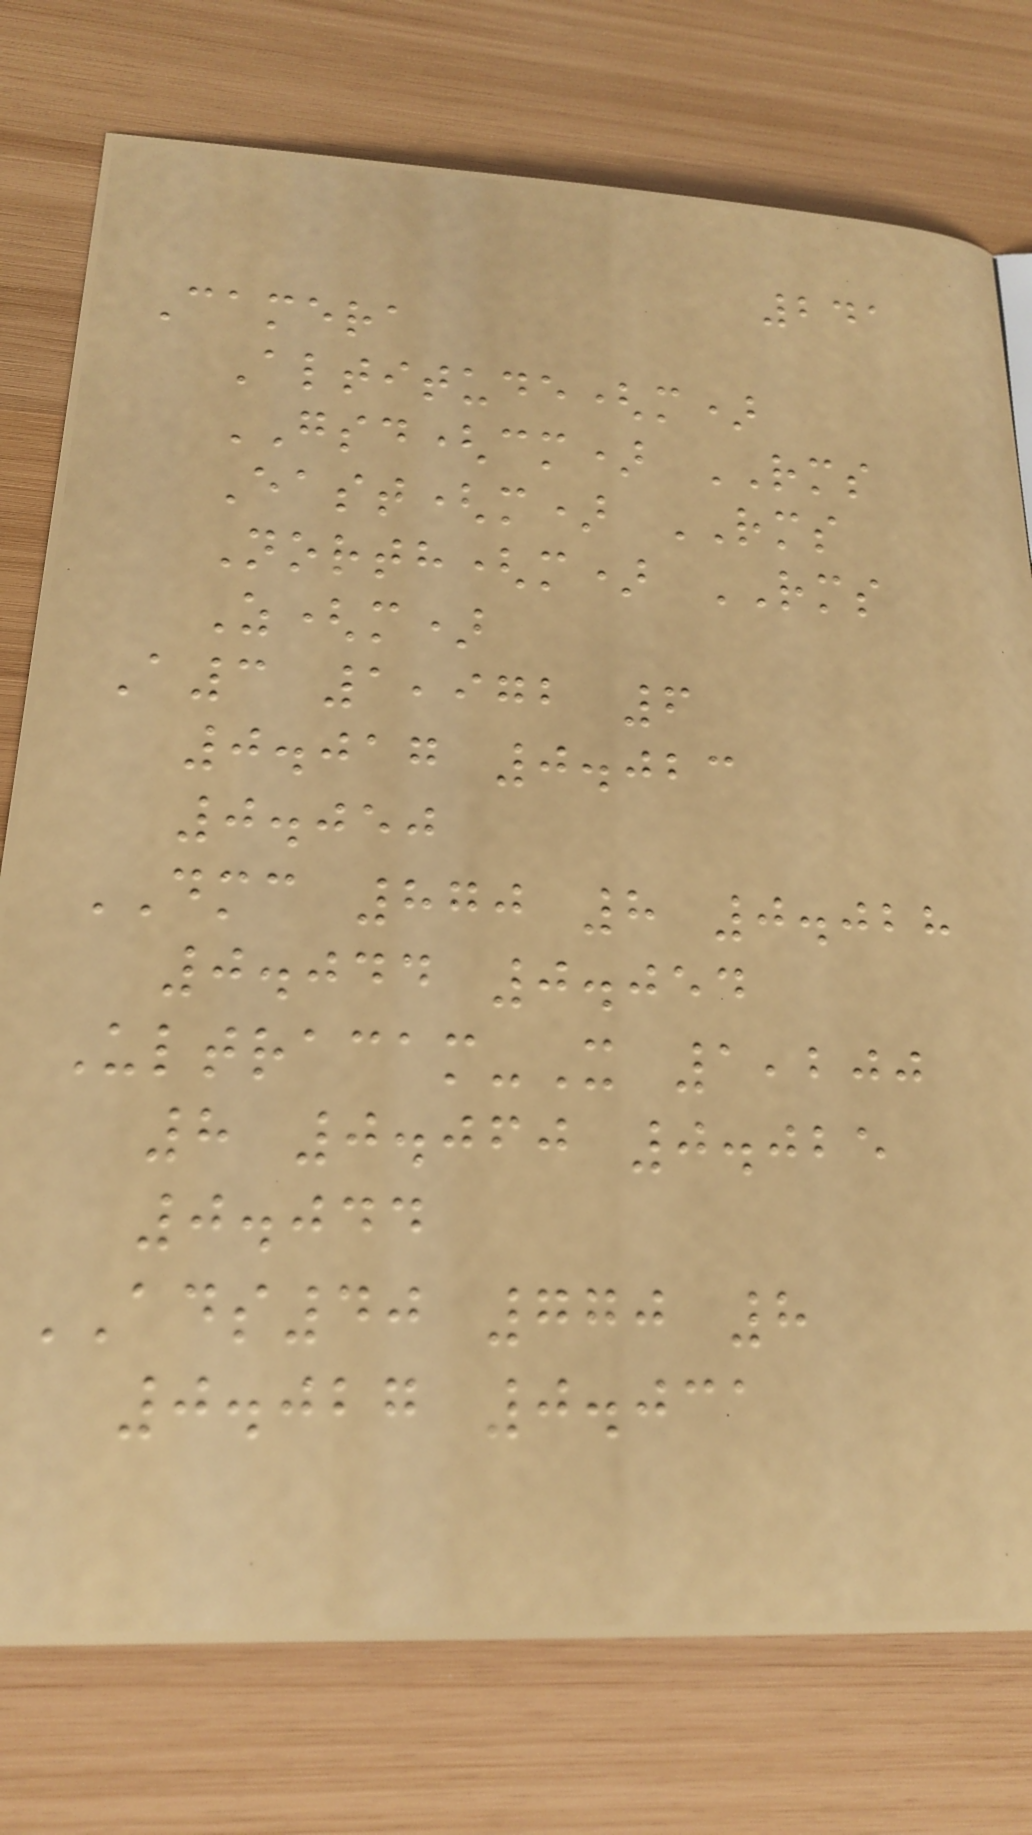241
Camera
Altitude(m)
GSD(cm) RMS
East(m) RMS
North(m) RMS
Z(m)
A3 1,972 6
0.017 0.023
0.050
DMC 870 8 0.028
0.044 0.054
Ultracam-X 1,200
8 0.060 0.025
0.044
ADS40 770 8
0.027 0.031
